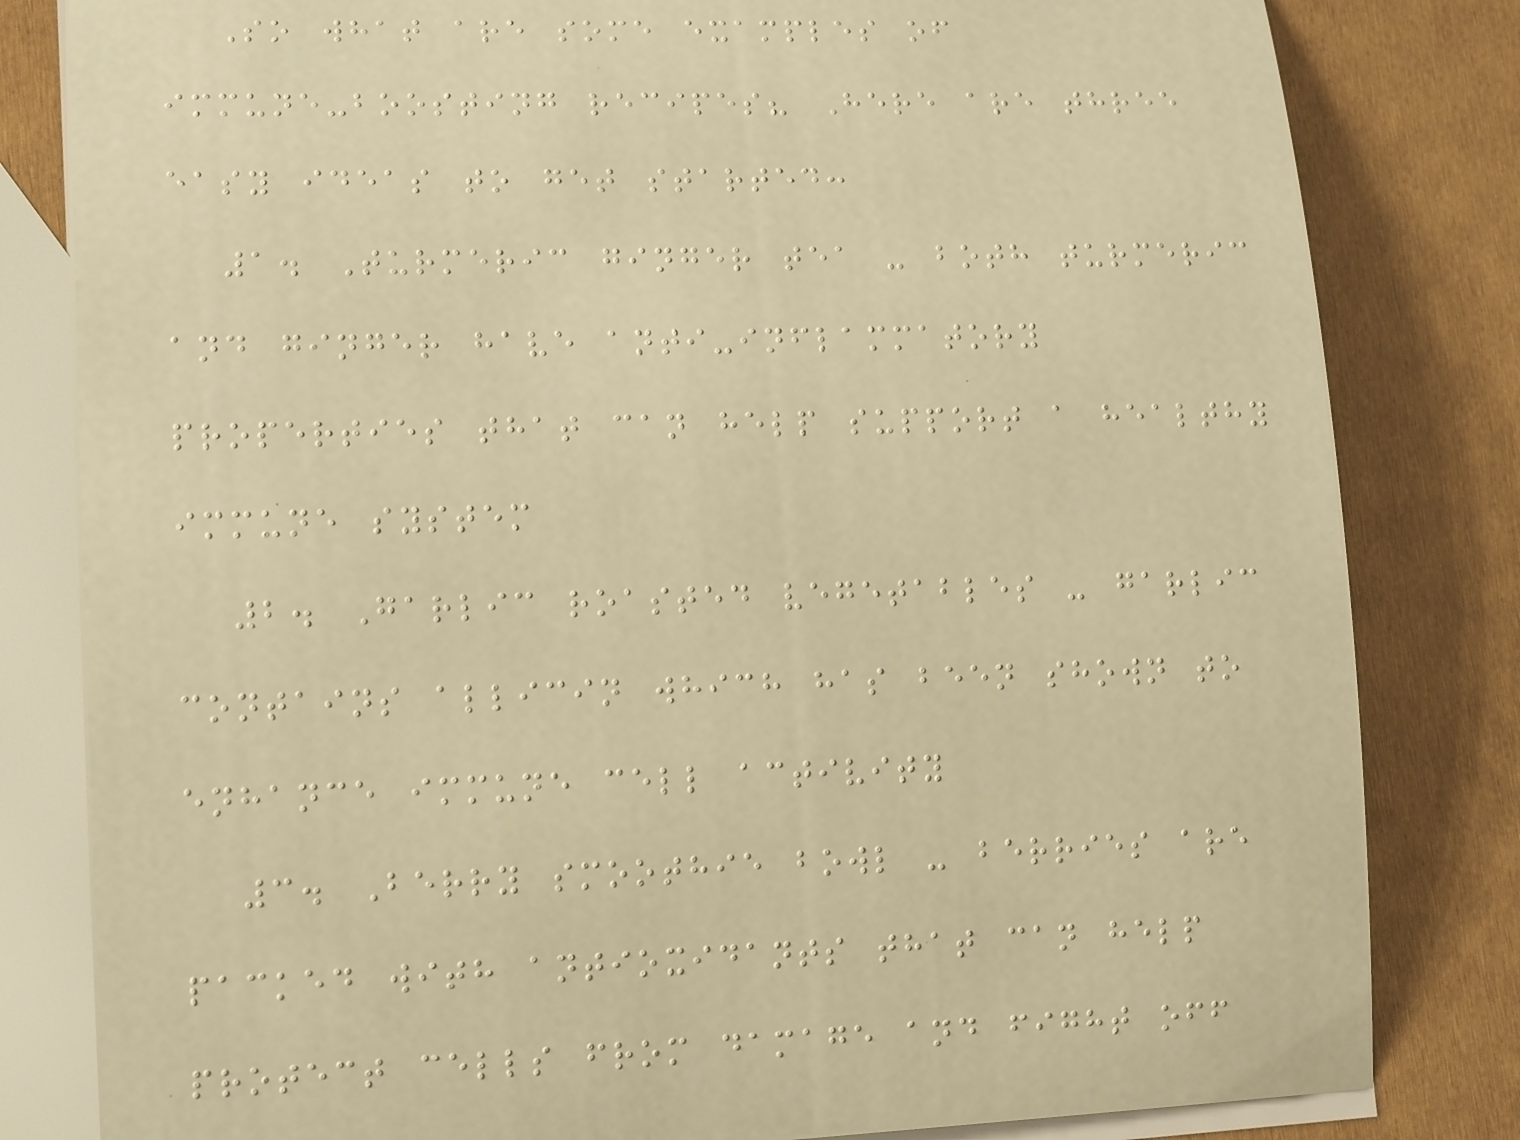So what are some examples of
immune-boosting recipes? Here are three
easy ideas to get started:
1. Turmeric ginger tea - both turmeric
and ginger have anti-inflammatory
properties that can help support a healthy
immune system
2. Garlic roasted vegetables - garlic
contains allicin which has been shown to
enhance immune cell activity
3. Berry smoothie bowl - berries are
packed with antioxidants that can help
protect cells from damage and fight off
